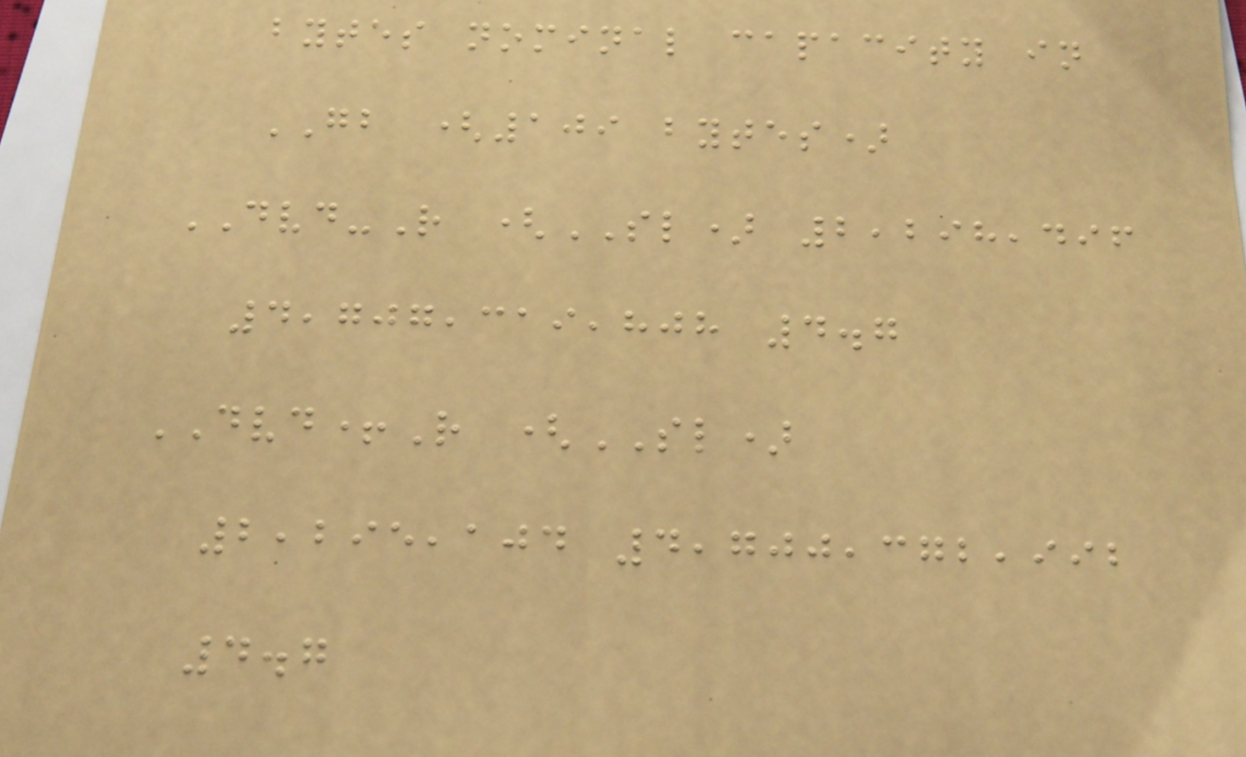bytes nominal capacity in
GB (109 bytes)
DVD-R (SL) 2,298,496
4,707,319,808 4.7
DVD+R (SL)
2,295,104 4,700,372,992
4.7
